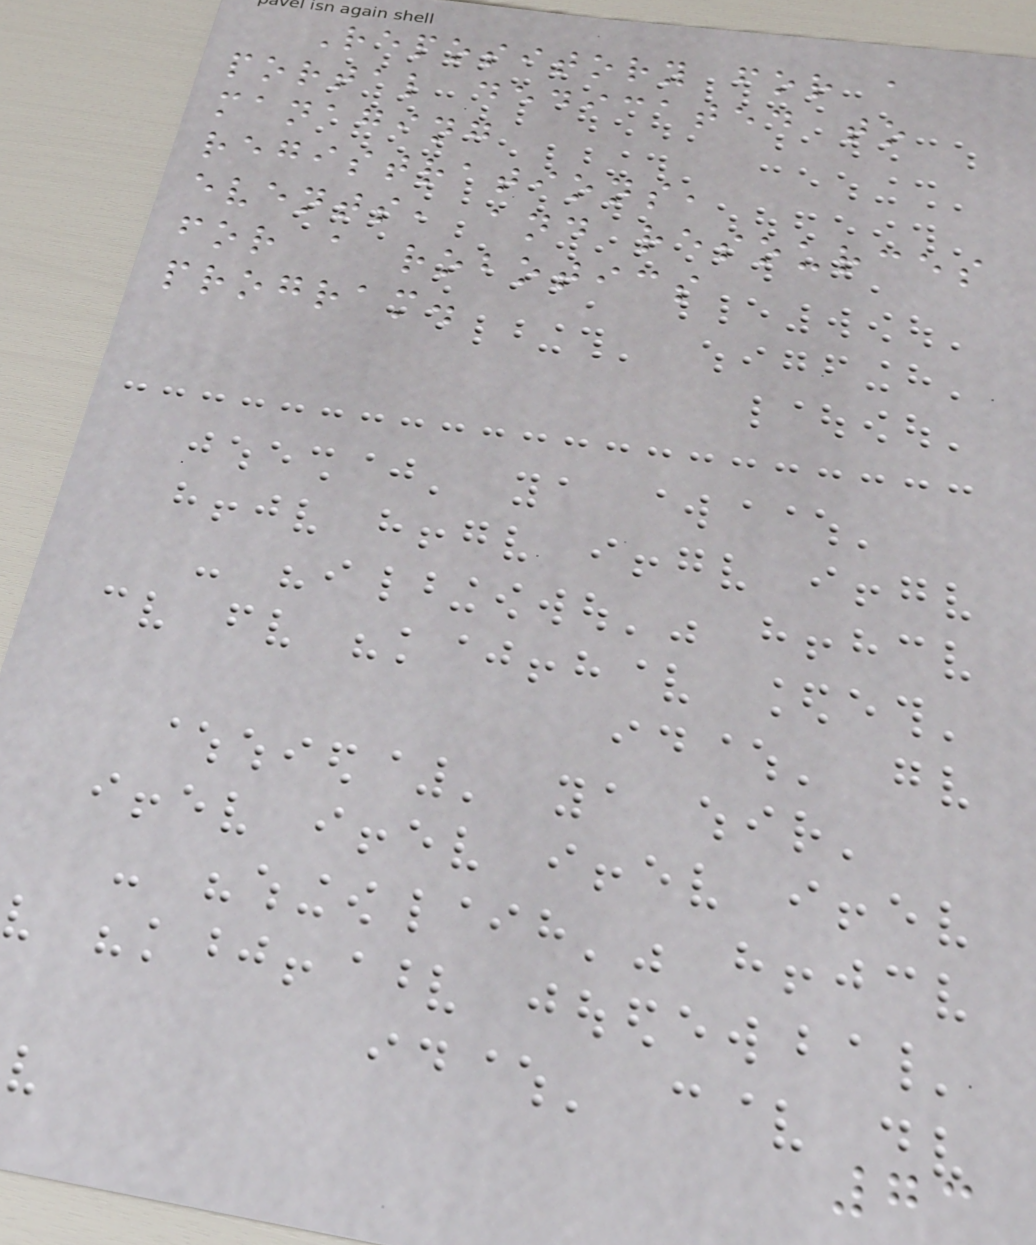Repository for a
portal dedicated to
managing
registrations,
events, and resources
for a robotics
program.
73
